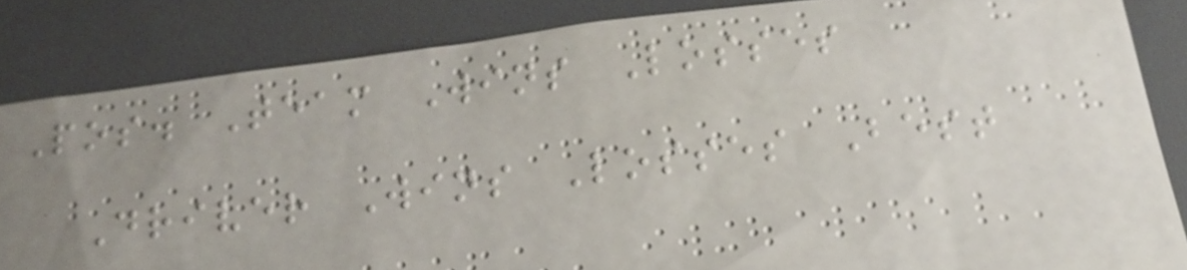Pos. Team Wins Losses
Driver Wins Losses Best
